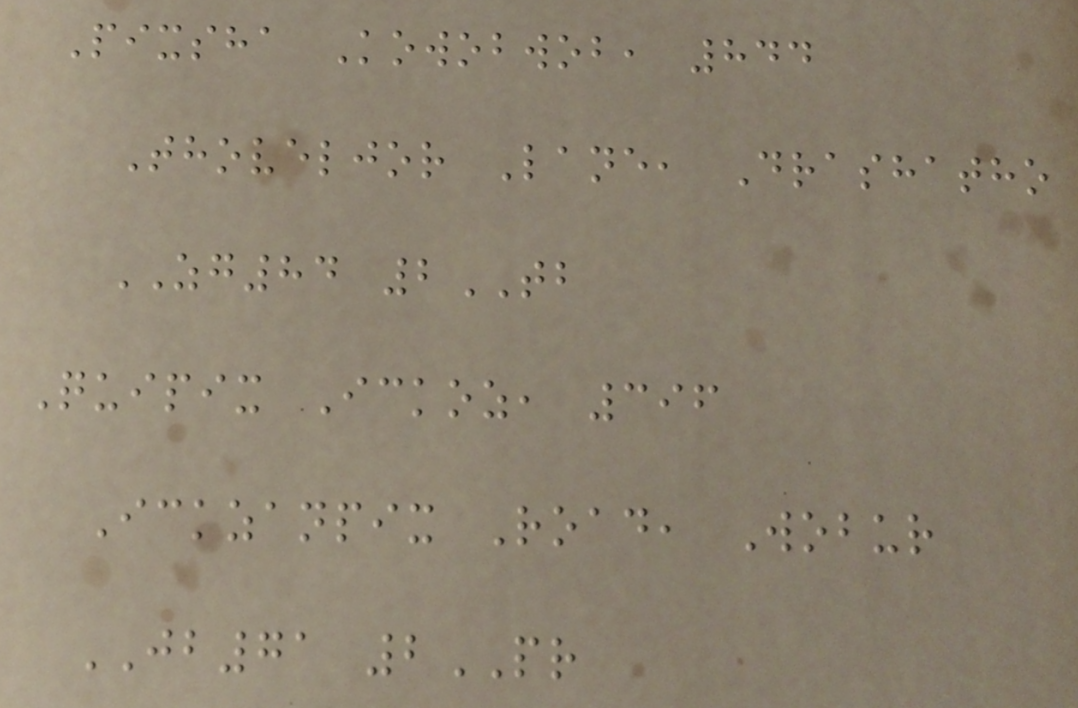Pixsha Kowobwob, 844
Thoveljor Lane, Drashatho
ZG84 2TB
Quipix Ickoz, 396
Ickzanpix Road, Wobur
JB71 2PR
